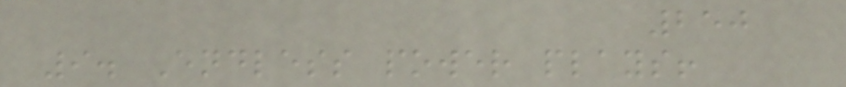250
9. Endless power plays!
